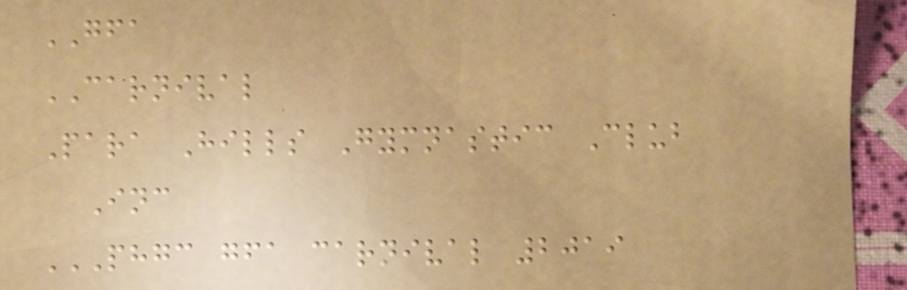GFA
CARNIVAL
Para Hills Gymnastic Club
Inc
PHGC GFA CARNIVAL 2019
